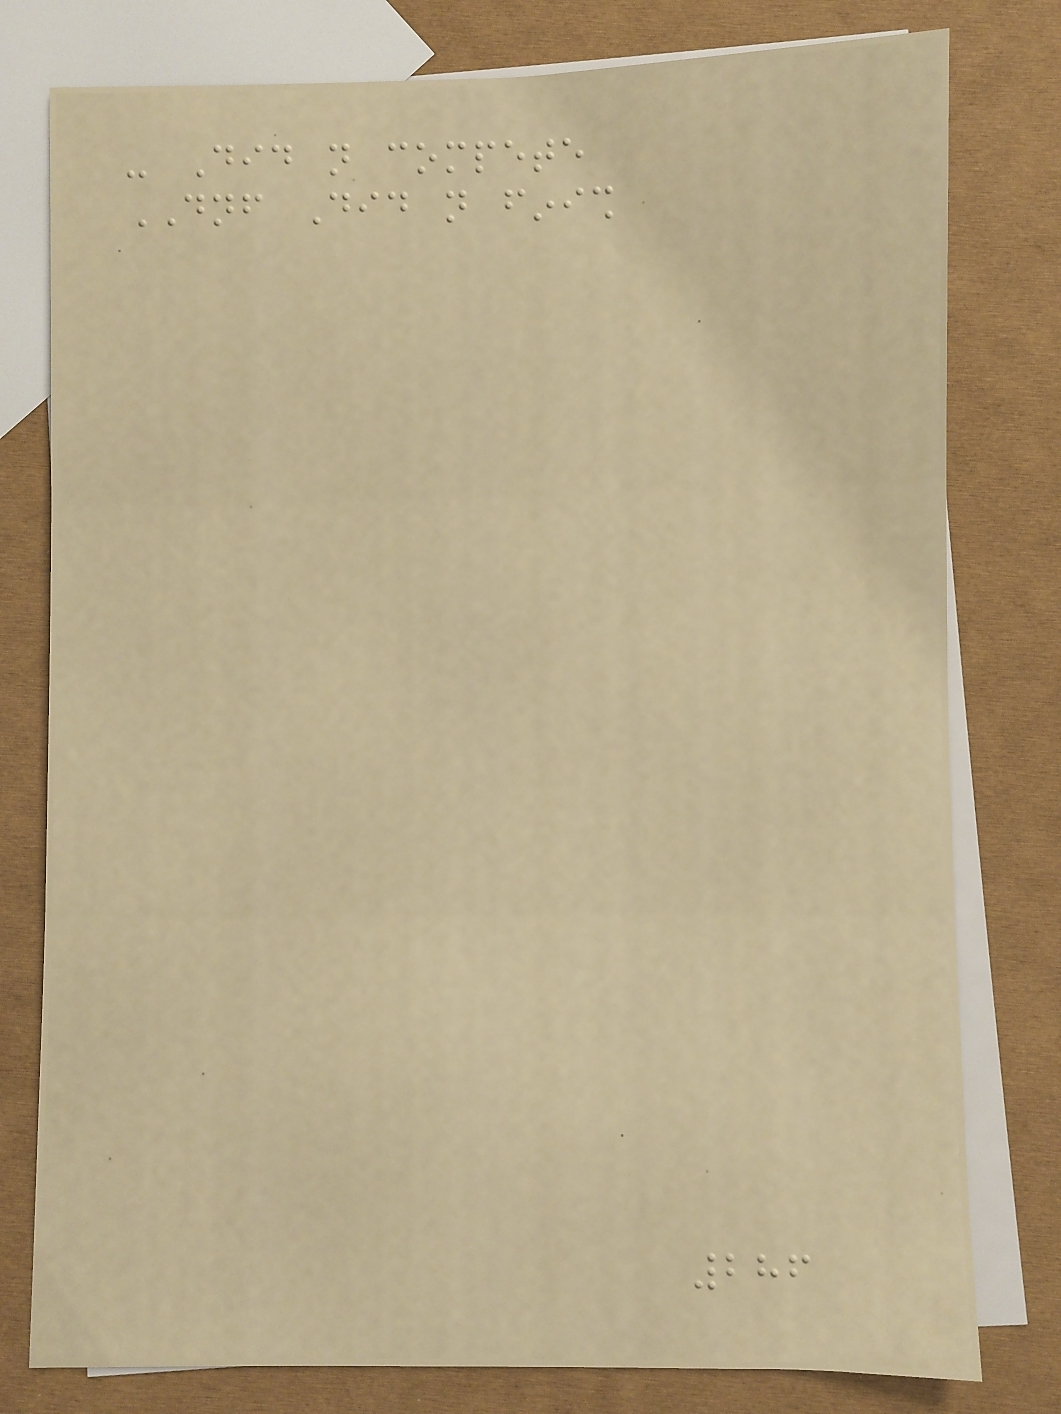- Did not compete
DNF Did not finish
286
